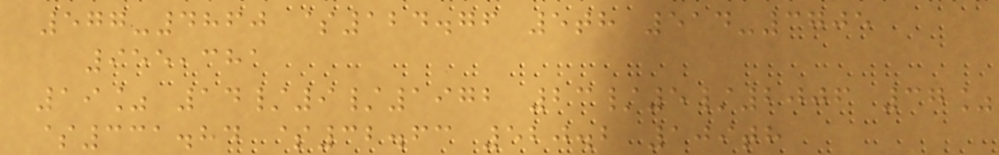577-4860 $124.76 5th 514-3705
955,381
19% 14/9/1972 23/5/2006 37%
$331.84 $32.63 520.2 109th
